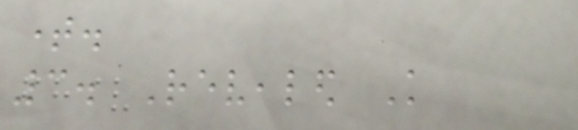time.
3. Revealed Knowledge
